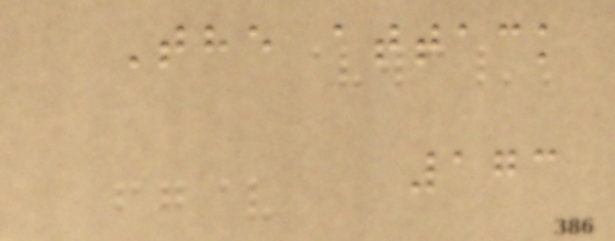The attack
173
